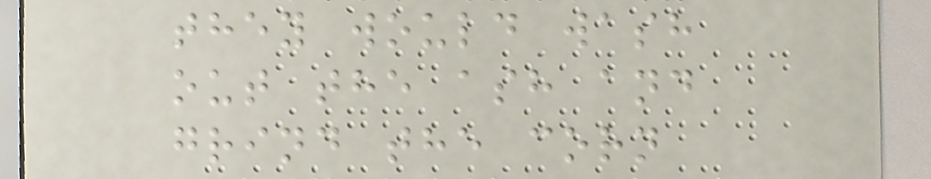they would wash
out the ash and
grind the corn
